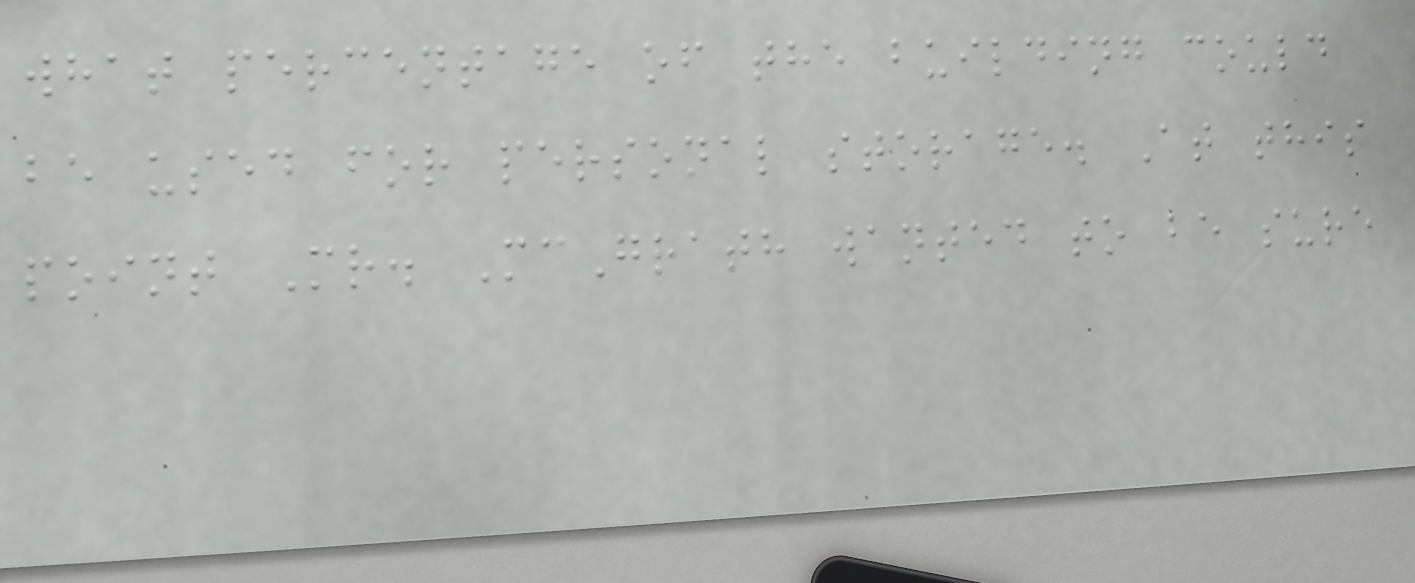what percentage of the building could
be used for personal storage. At this
point Mr. McGrath wanted to be sure
